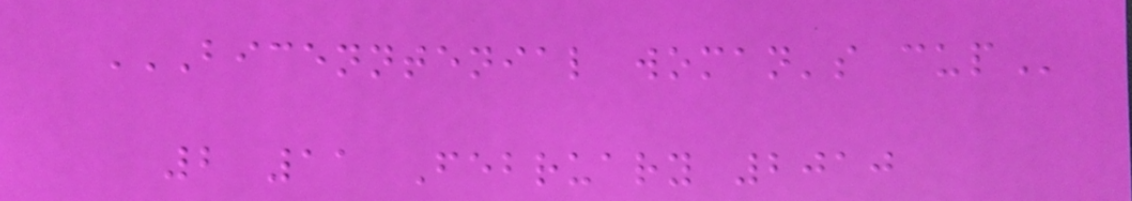BICENNTENIAL WOMAN'S CUP
2 11 February 2010
